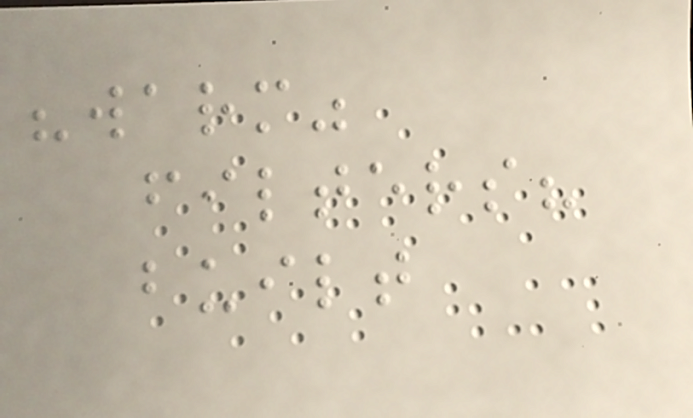"warm"
filters?
built
